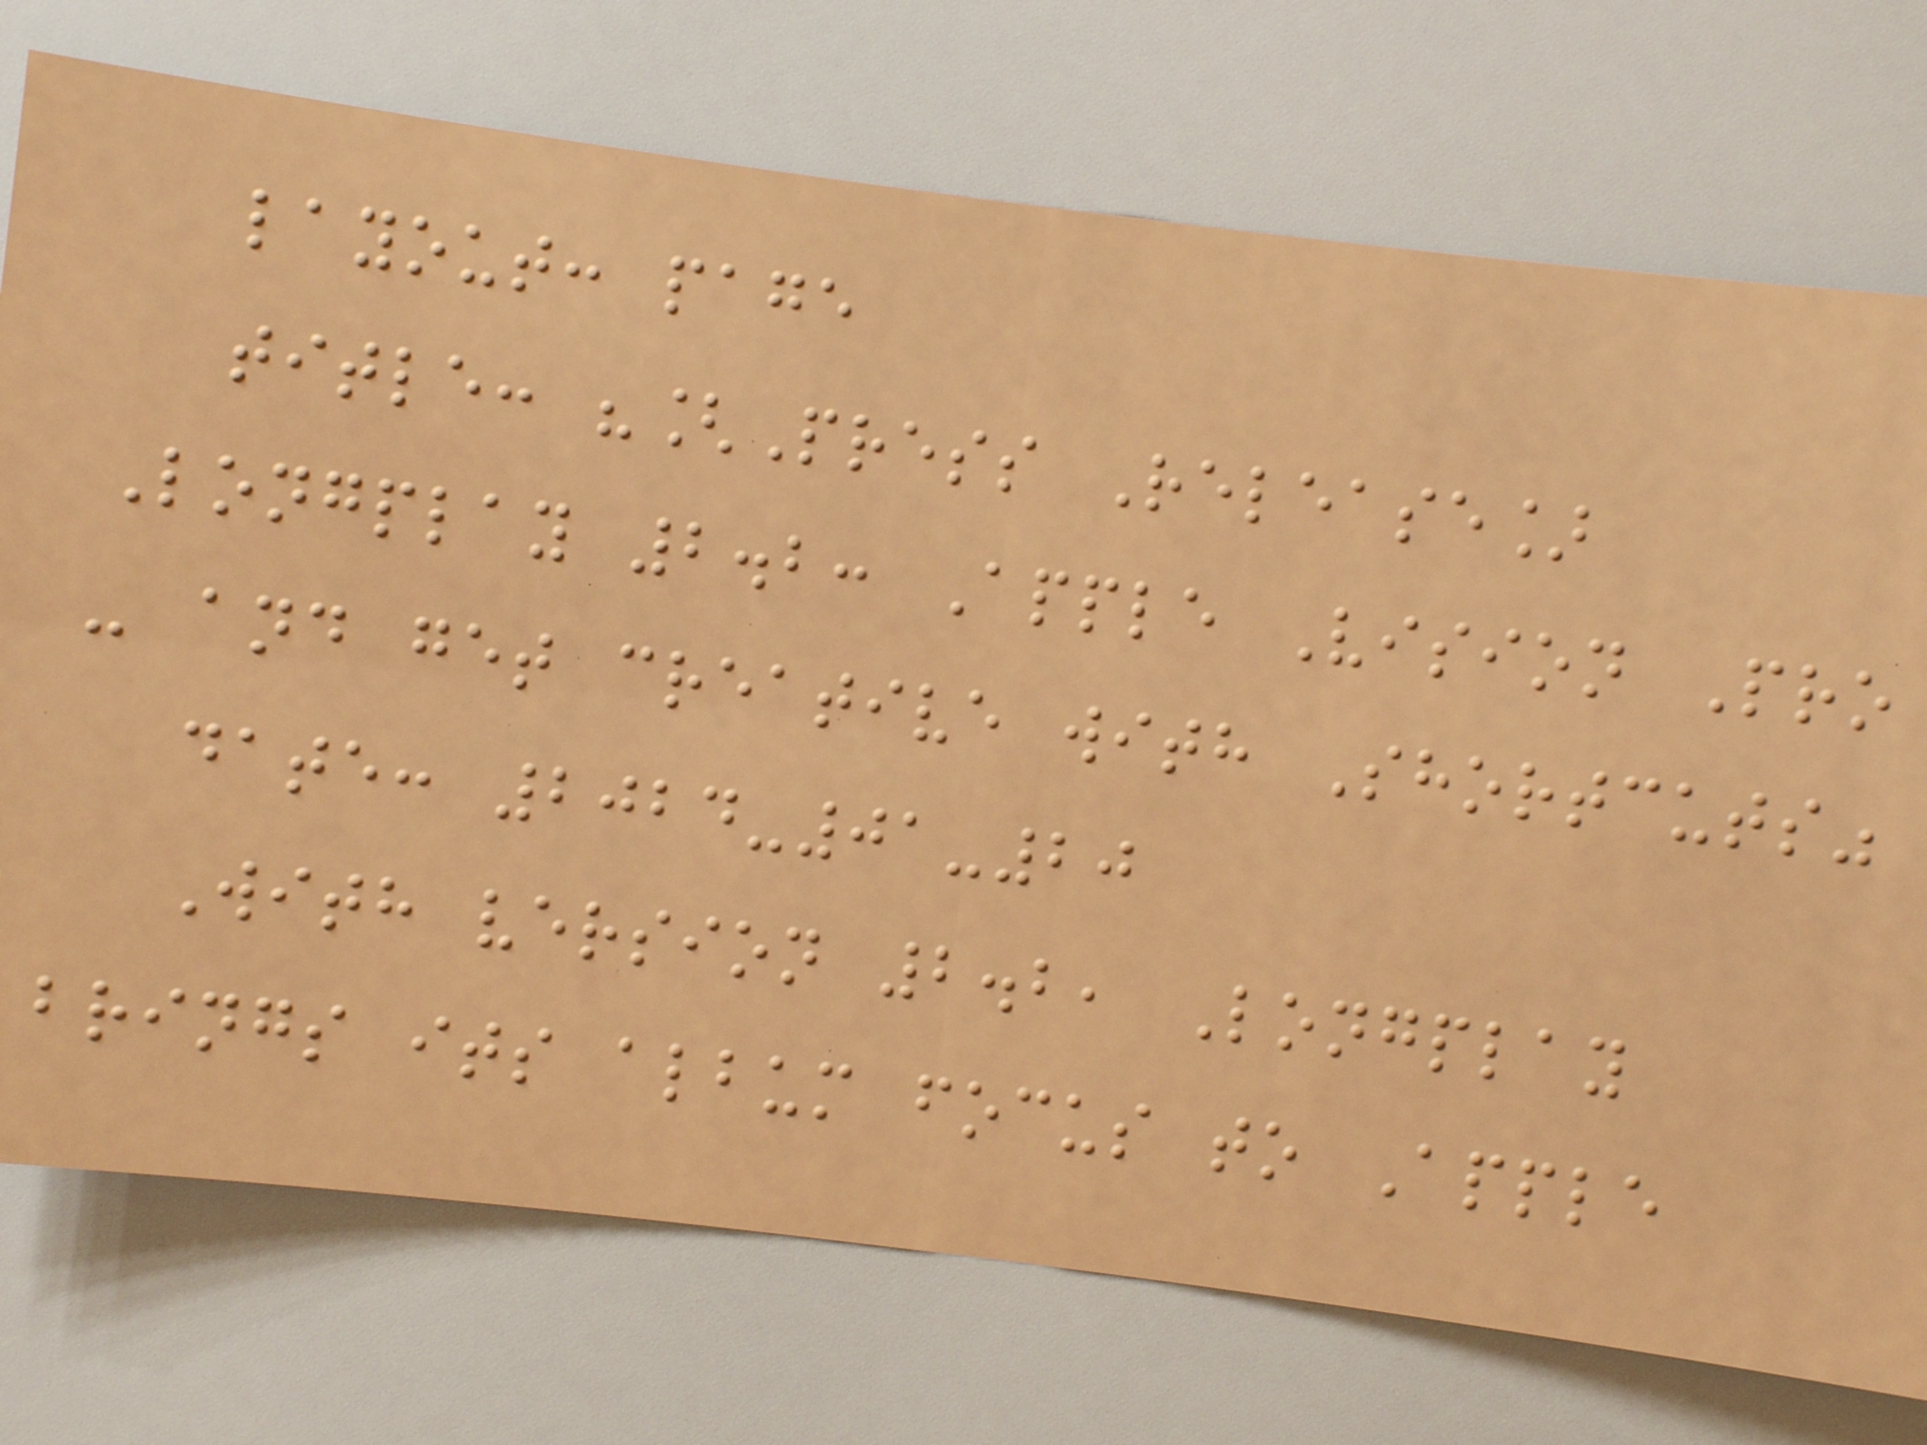layout: page
title: "[Press Release]
Longplay 2.2: Apple Vision Pro
- and get creative with Shortcuts"
date: 2024-01-20
With version 2.2, Longplay
brings its album focus to Apple
